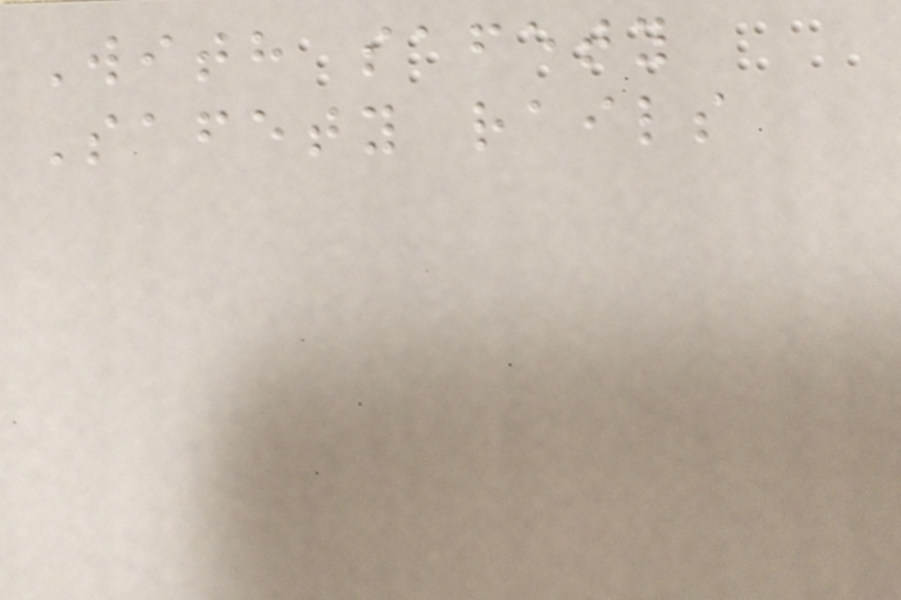With safety
Safety rails
